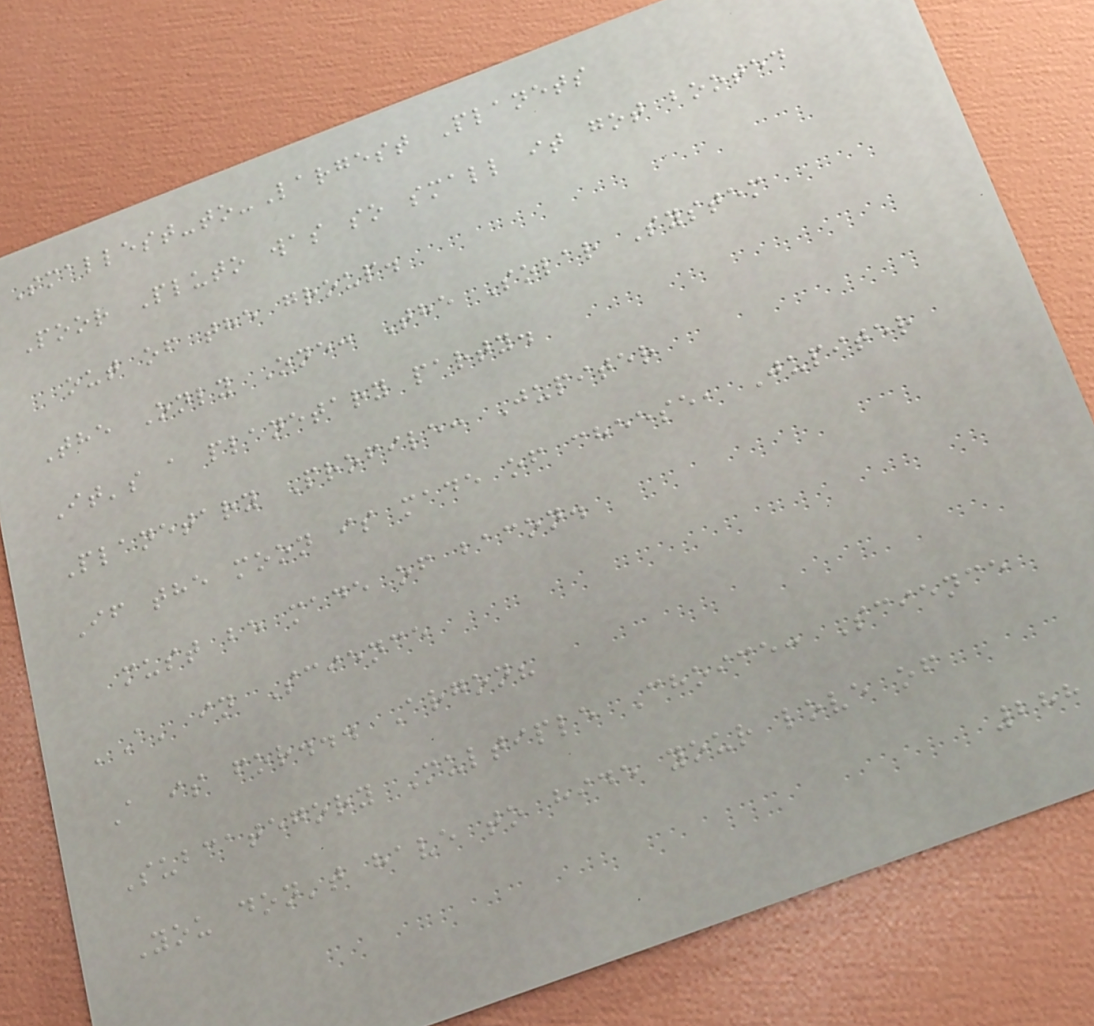Smallest-to-Largest Planets
Poor Pluto was so small it got booted
out of the group.
The Only One: The Solar System
It's a planetary party.
Planetary Profile: Jupiter
If the moon is made of cheese, Jupiter
must be made of bacon.
'A' in Science
A is for... Argon?
Subcategory Multiple Choice: Science
You don't have to hide your love of
288
